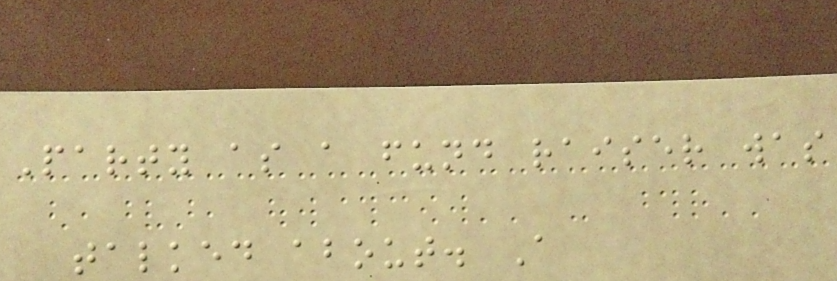Party as a fund raiser was
talked about. A
